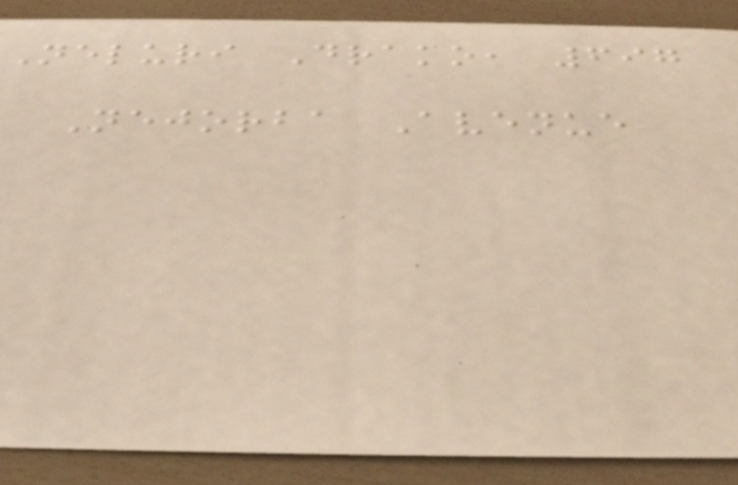Neluri Drako, 697
Nejorba Avenue
